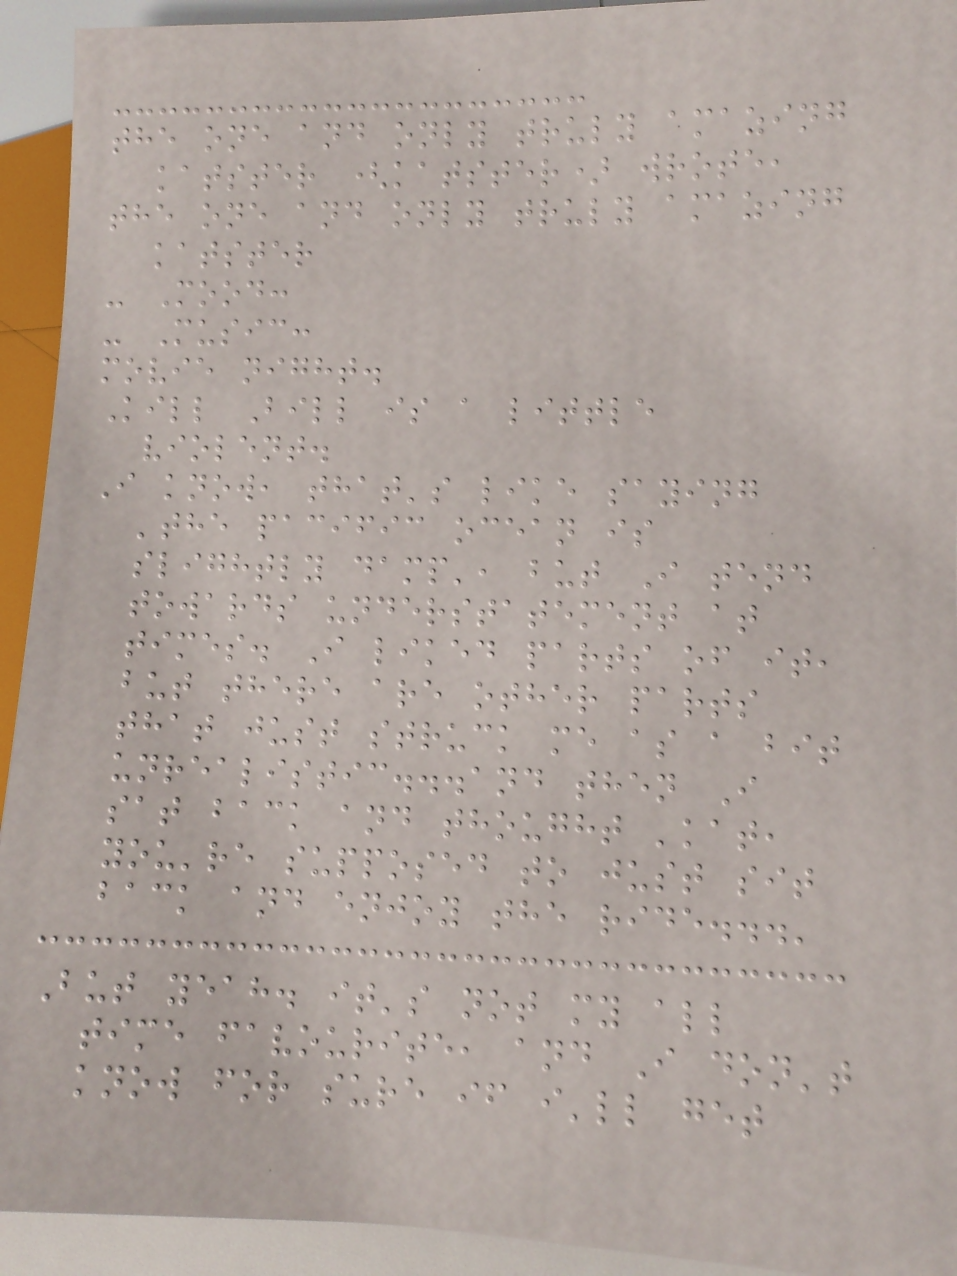the one and only truly amazing
katster (katster) wrote,
the one and only truly amazing
katster
- Mood:
- Music:
movie night.
Kill Bill is a little
violent.
I know, that's like saying
'the pacific ocean is
slightly damp', but I tend
towards understatement at
times. I liked parts of it,
but there are other parts
that just struck me as a bit
unrealistic...and then I
sat back and thought 'kat,
you're supposed to just sit
back and enjoy the ride...'
But yeah. it's not my all
time favourite, and I don't
know for sure if i'll get
